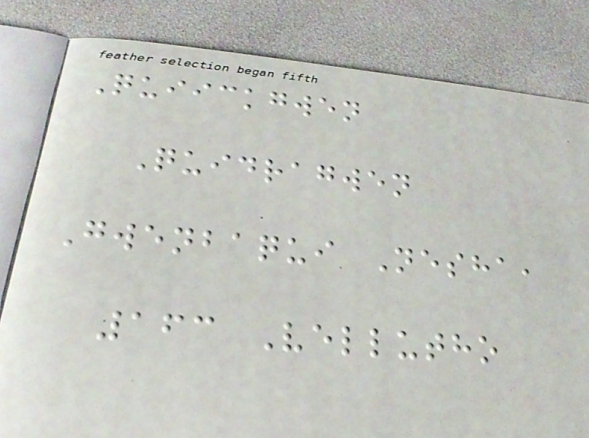Quiickgwen
Quidragwen
Gwenbaqui Nesha,
163 Vellutho
